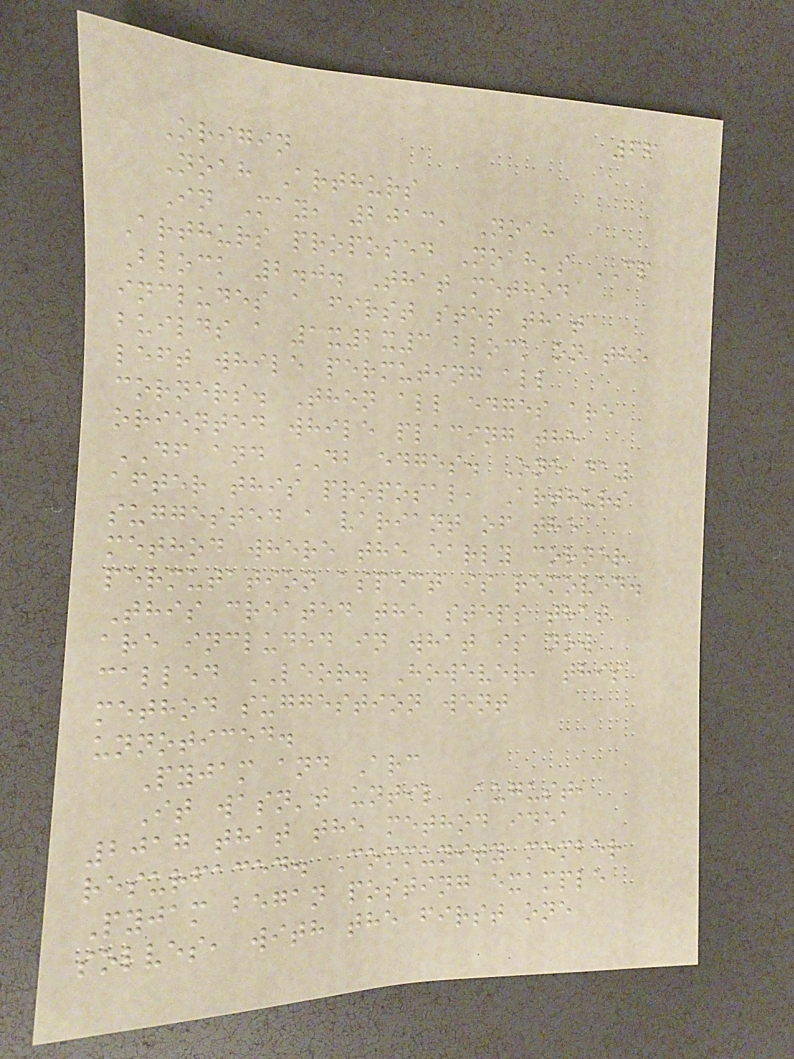66
Origin
Noah Arthurs
In May, 2013, Noah
Arthurs proposed Noah's CP
Block 2.0. That method
includes a first step that
builds a 1x2x3 block on the
left while permuting all
corners. Then all edges are
oriented while placing the
DF and DB edges. One day
after this proposal, Arthurs
suggested a variant of the
method where the early corner
permutation aspect is removed.
This created the steps that
are included in what is now
called LEOR. However, this
method suggestion went
unnoticed.
Pyjam and Arc
It wasn't until August,
2017 that the method idea
resurfaced. Community member
Pyjam began posting example
solves, with the first one
